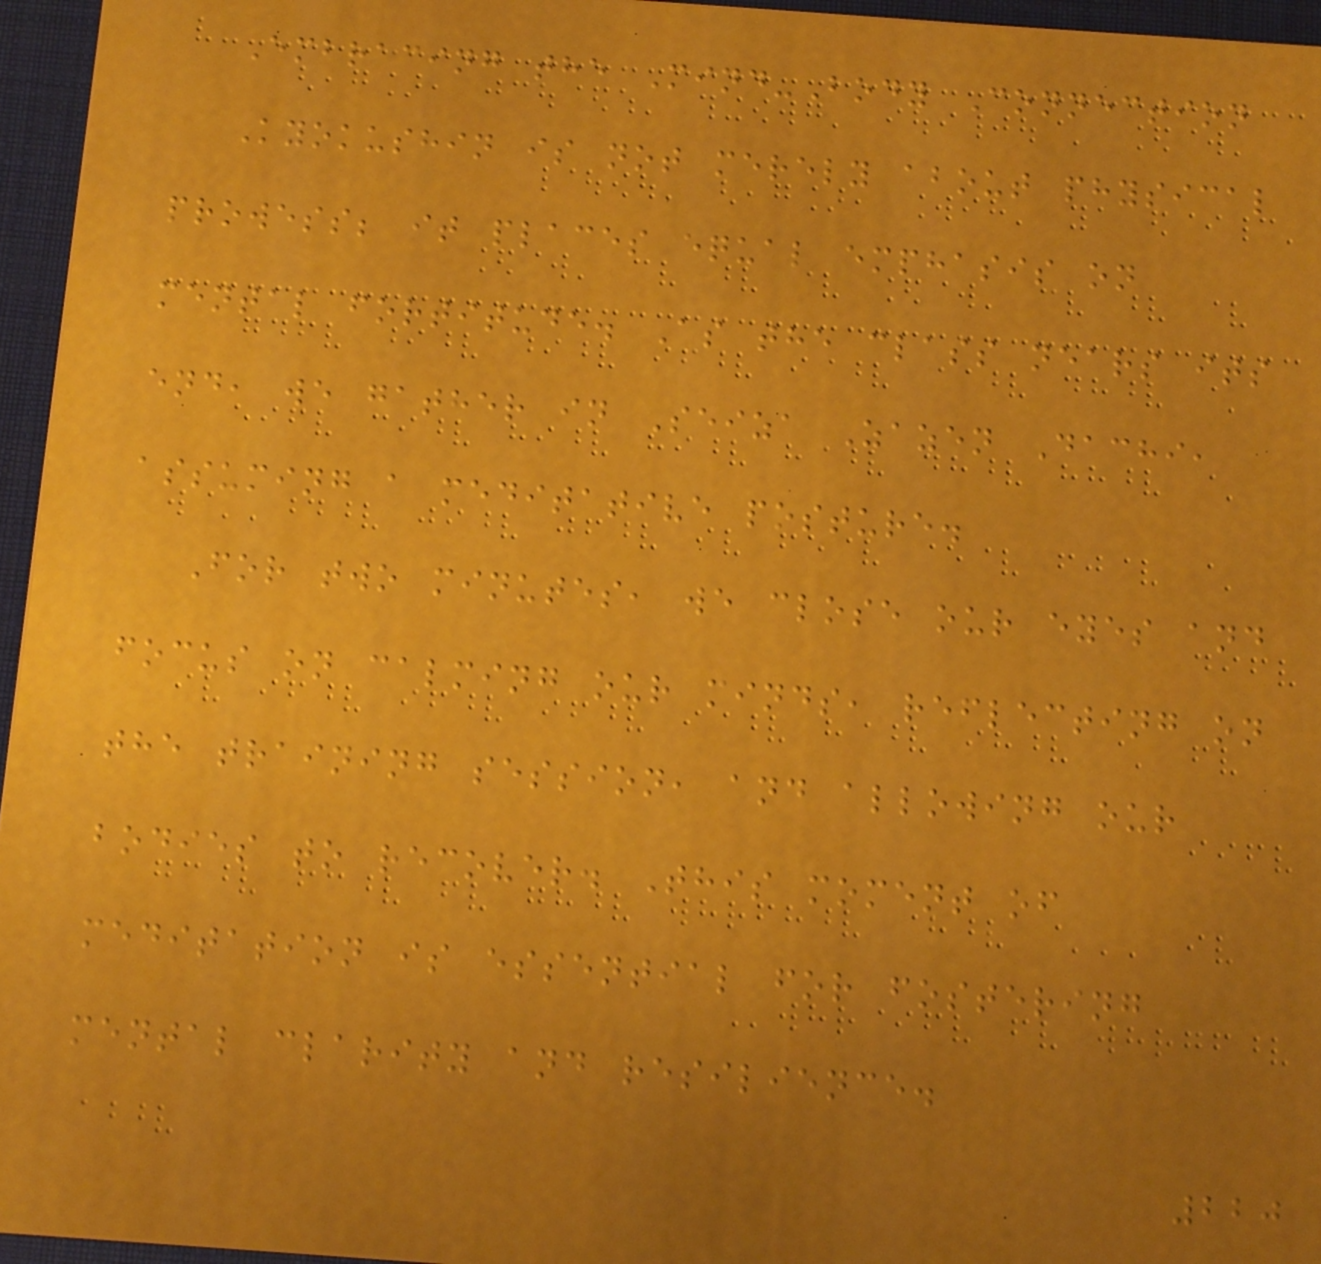Embracing the Mind-Body Connection
Kyokushin is not merely about physical
prowess; it places equal emphasis on
mental fortitude. As the class nears its
end, we gather in Seiza Zazen Dachi,
assuming a meditative posture.
For two minutes, we close our eyes and
focus on calming our minds, reflecting on
the training session, and allowing our
bodies to recover. This moment of
meditation is essential for fostering
mental clarity and resilience.
220
